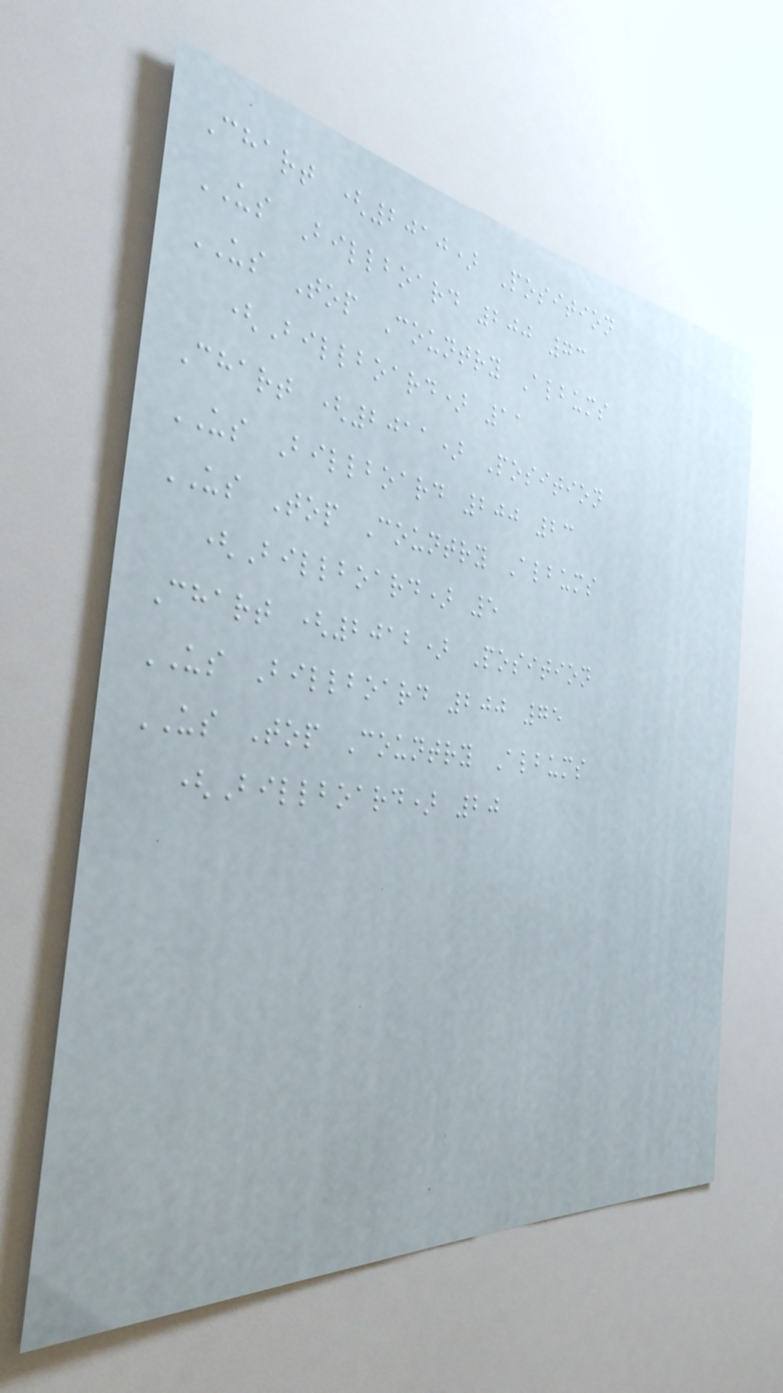Chart (2010) Position
US Billboard 200 73
US Top Country Albums
(Billboard) 11
Chart (2011) Position
US Billboard 200 23
US Top Country Albums
(Billboard) 5
Chart (2012) Position
US Billboard 200 75
US Top Country Albums
(Billboard) 20
